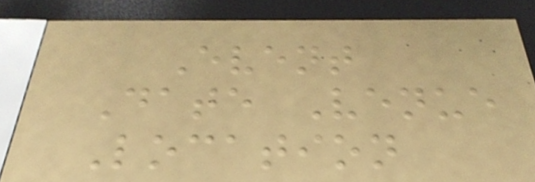Event
Date Venue
Location
